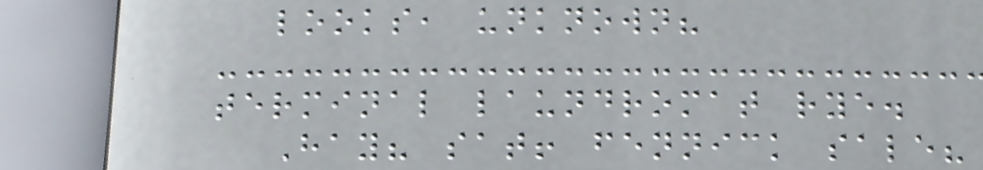looks, unknown?
terminal laundromat rye.
Hay? sat! fennick sale?
